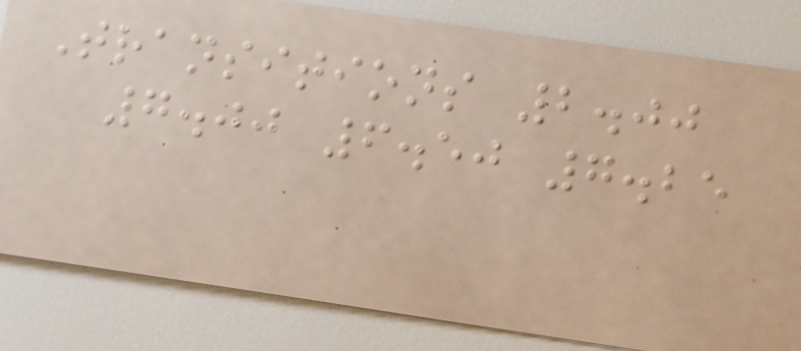Transitions 2.00
7.00 6.50 7.25
